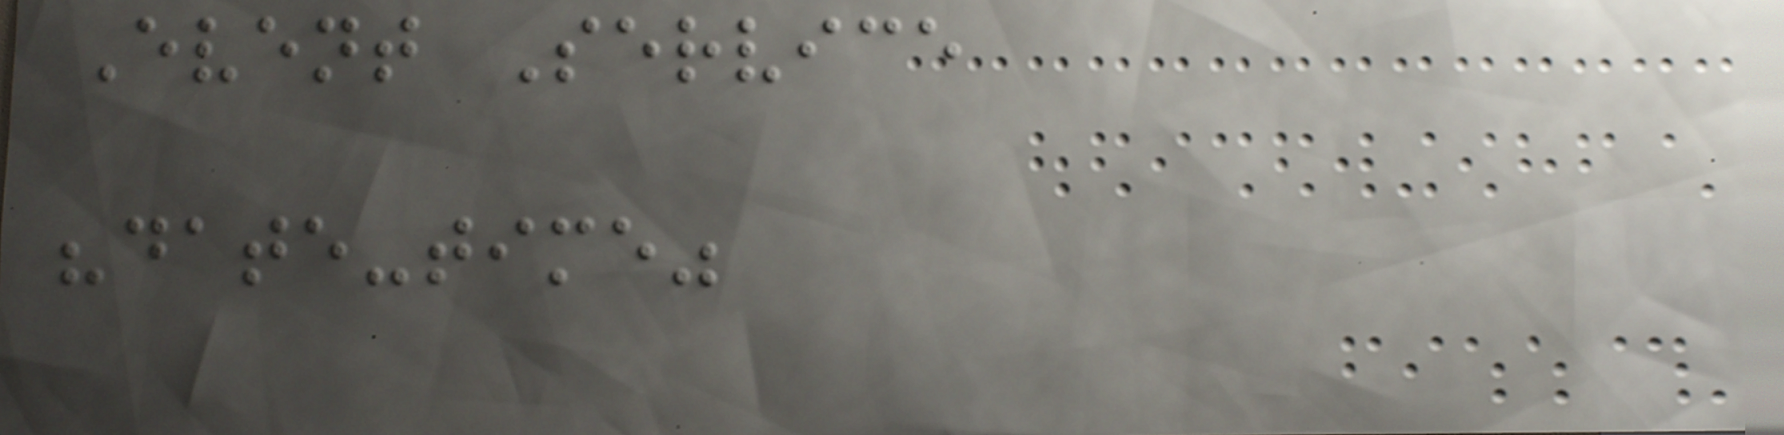Event Service
"date-time"
